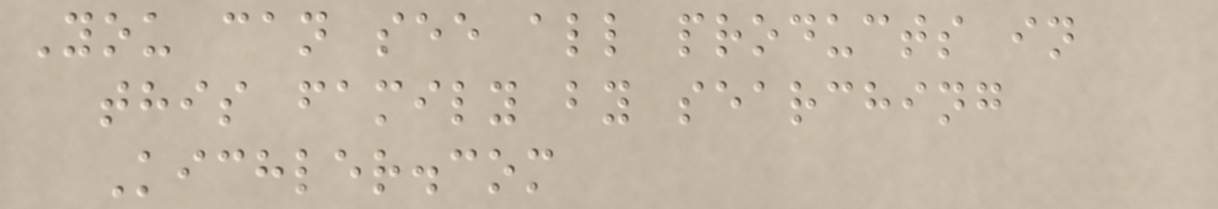You can see all products in
this family by searching
Kichler.com
